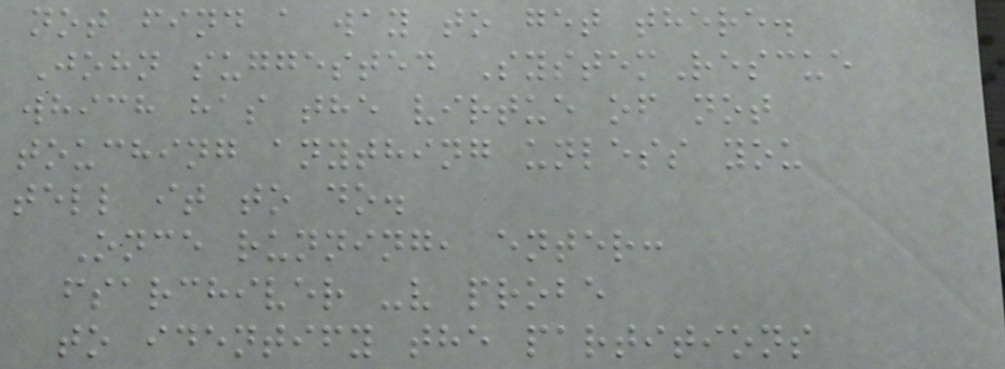not find a way to get there.
John suggested SystemRescue
which has the virtue of not
touching anything unless you
tell it to do.
Once running, enter:
fsarchiver -v probe
to identify the partitions
